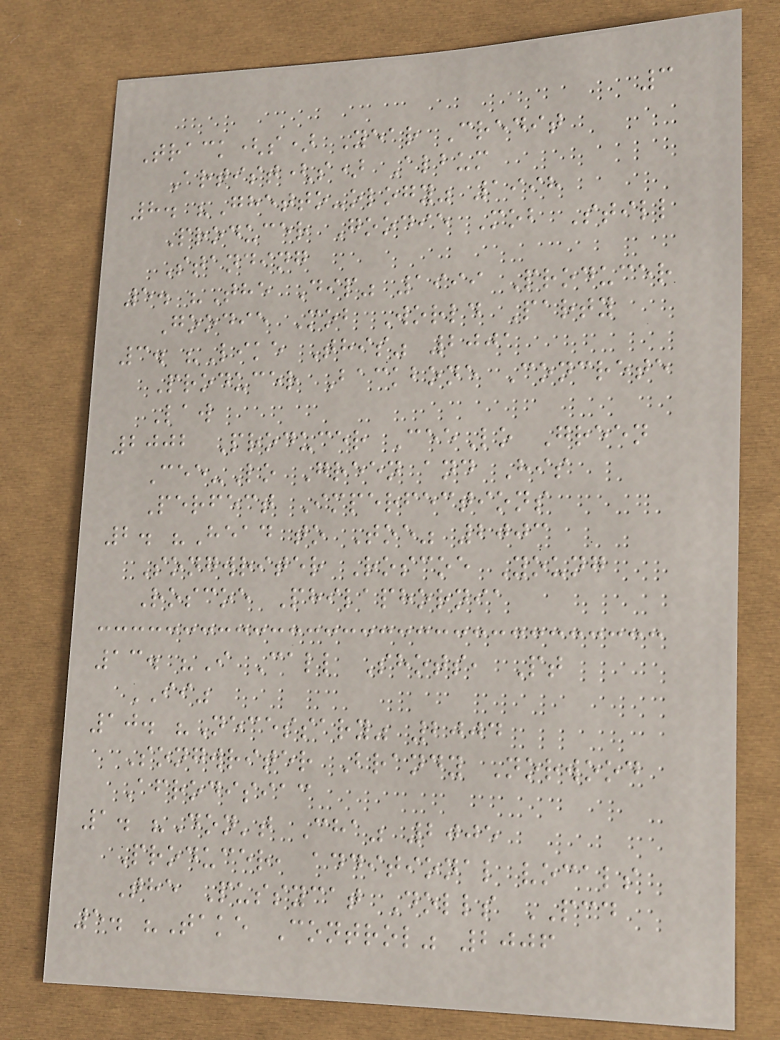3
Track(s) Year Credit
Artist(s) Album
8. "Ghetto-ology" 1998
Producer Goodie Mob Still
Standing
5. "The Dip" 1999 Producer
Goodie Mob World Party
3. "Like This" 2001
Producer Backbone Concrete
Law
2002 Producer CeeLo Green
Cee-Lo Green and His
Perfect Imperfections
2. "Head to Toe" 2003
Songwriter Roscoe Young
Roscoe Philaphornia
13. "I Call Shots, Pt
II"
10. "Necessary" 2004
Songwriter Brandy Norwood
Afrodisiac
1. "Don't Cha" 2005
Producer, additional vocals
The Pussycat Dolls PCD
5. "Take Control" 2006
